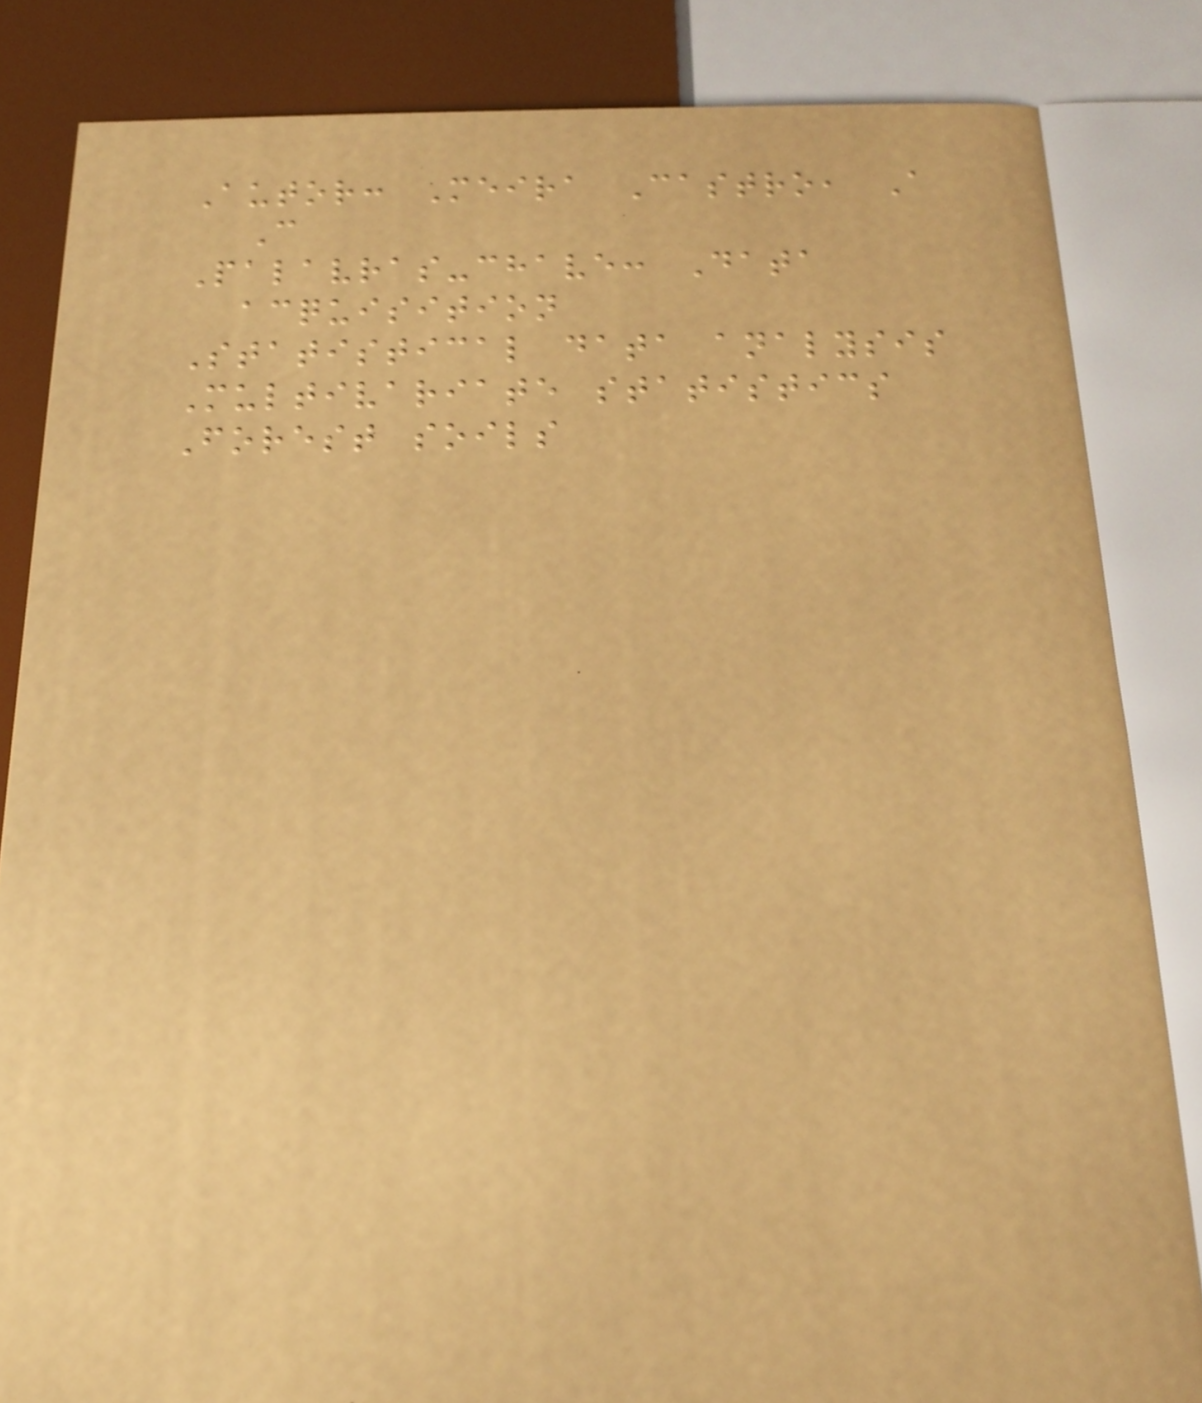Autor: Meira Castro, A
C
Palavras-chave: Data
acquisition
Statistical data analysis
Multivariate statistics
Forest soils
